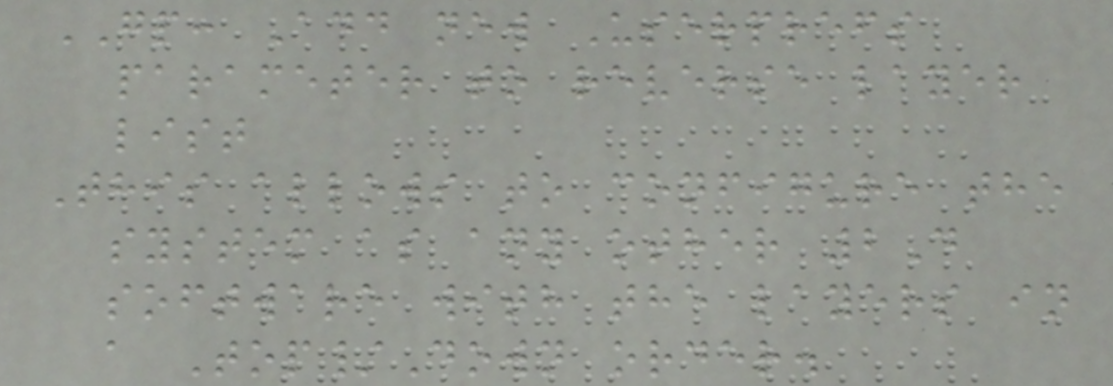GP: Add new Userprefs
parameter to reverse layer
list
This allows to configure the
system as any other 2D
software with the layers in
a Top/Down order.
